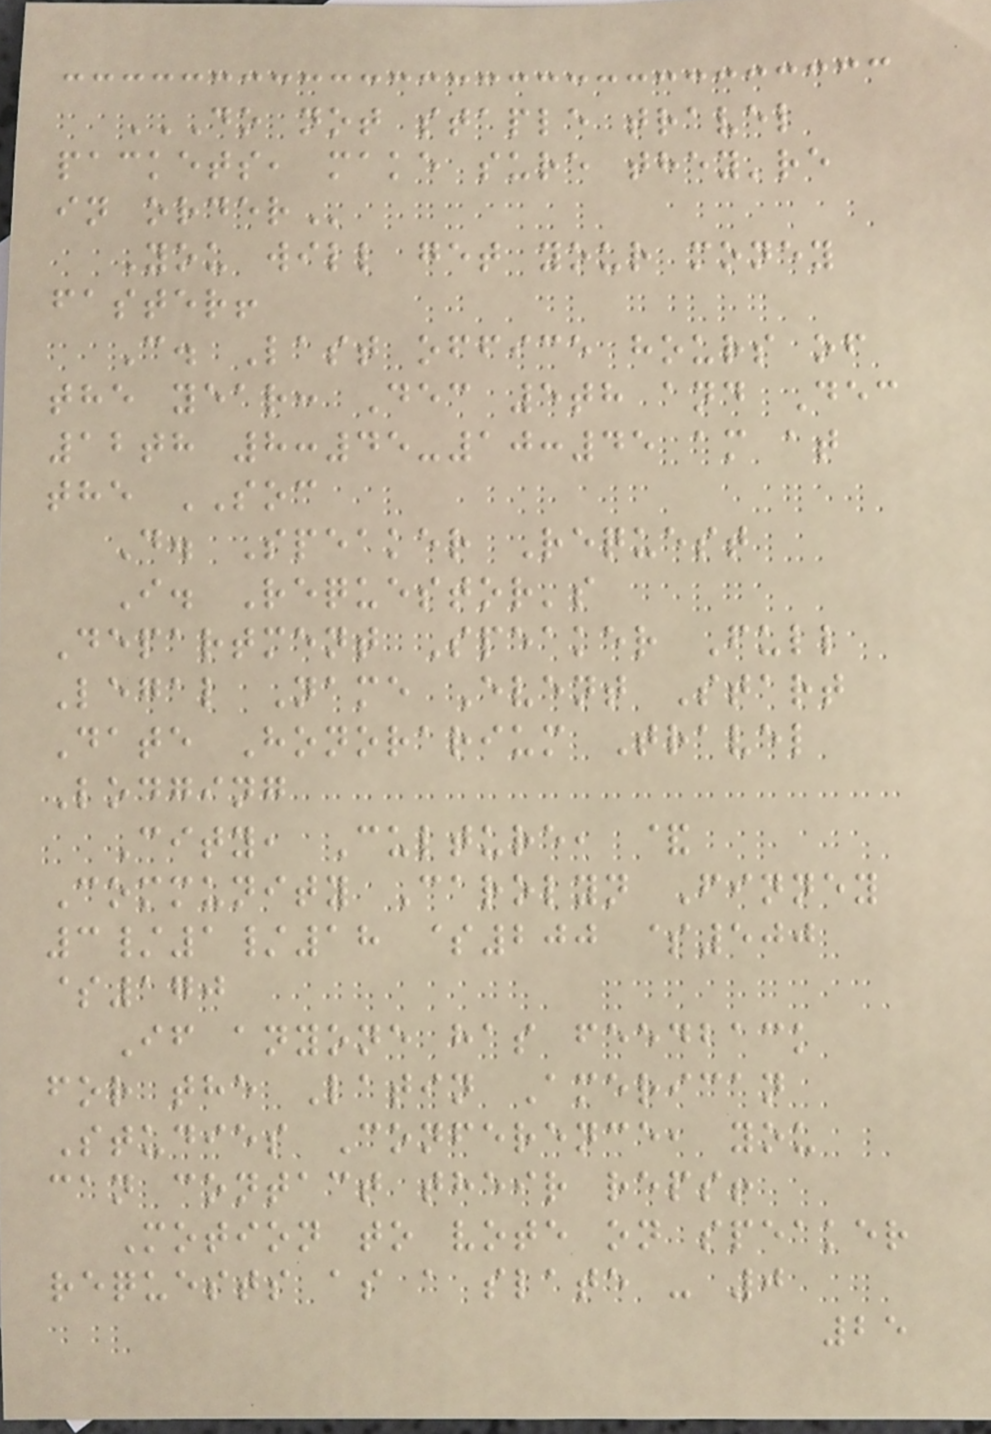DO NOT STAPLE TRAVEL
PACKETS, MAKE SURE THEY'RE
IN ORDER
You will get your money
faster!
C. Last office hours of
the year: Dec 5th and Dec
12th 8:45-10:45 am at
the SOC
D. Speaker Request
I. Requestor's
Department Speaker Full
Legal Name Event Start
Date Honorarium Travel
Lodging
City, Culture, &
Community Carolyn Finney
3/1/18 $200 $500
$170
If anyone has feedback
for the Latin American
Studies Conference, you
can contact their reps!
Motion to vote on speaker
requests as a slate - 0
25
